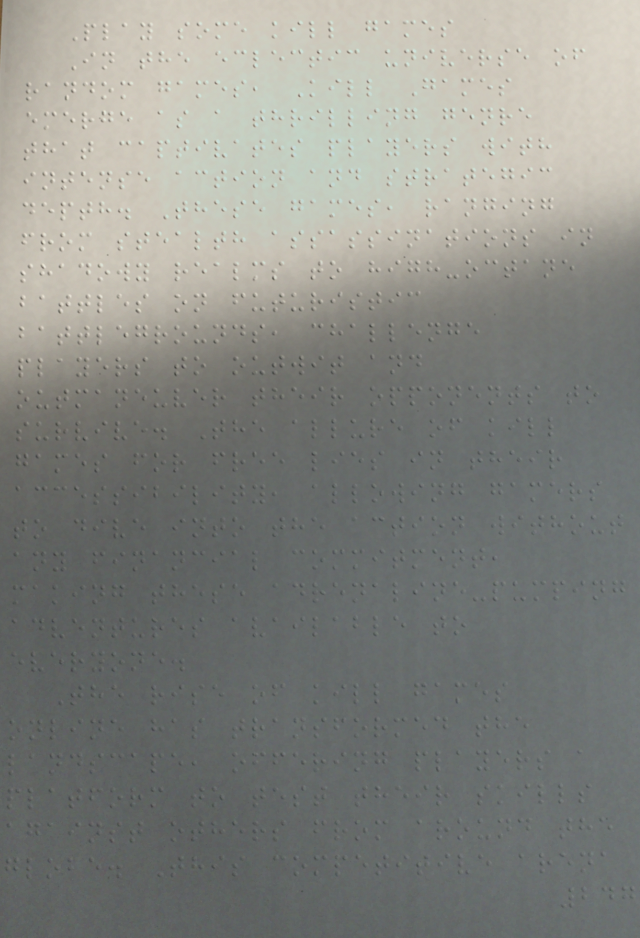Play some kill games
In the eclectic universe of
random games, Kill Games
emerge as a thrilling genre
that captivates players with
intense action and strategic
depth. These games, ranging
from stealth assassinations in
shadowy realms to high-octane
battles on futuristic
battlegrounds, challenge
players to outwit and
outmaneuver their opponents to
survive. The allure of kill
games for free lies in their
accessibility, allowing gamers
to dive into the action without
any financial commitment,
making these adrenaline-pumping
adventures available to
everyone.
The rise of kill games
online has transformed the
landscape, offering players a
platform to test their skills
against others from around the
globe. This competitive arena
247
